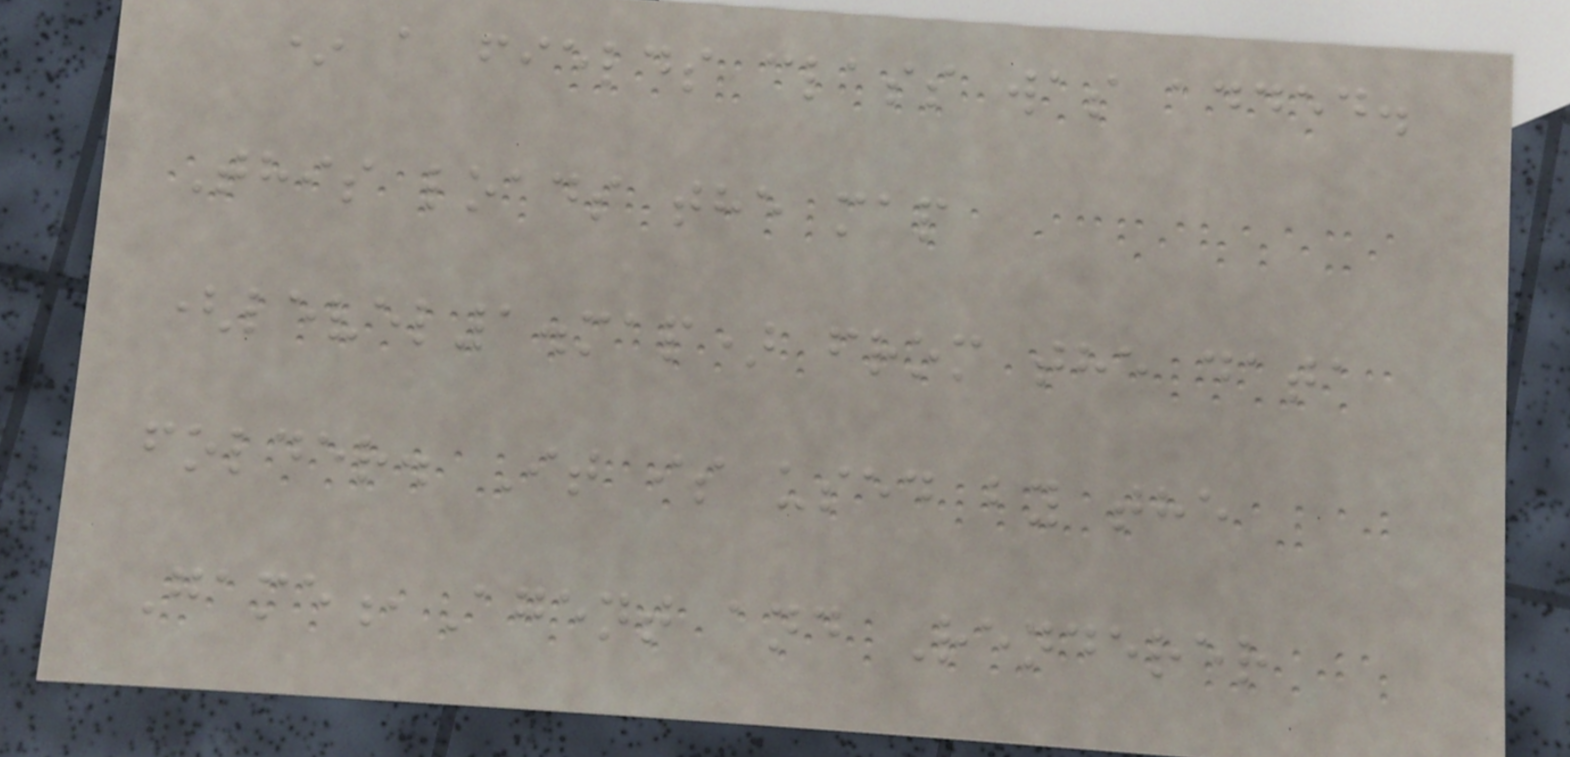* a fields class was added.
This loads the map
(level1.map) from the data
folder. It is used by the
Game,Agent and Renderer
